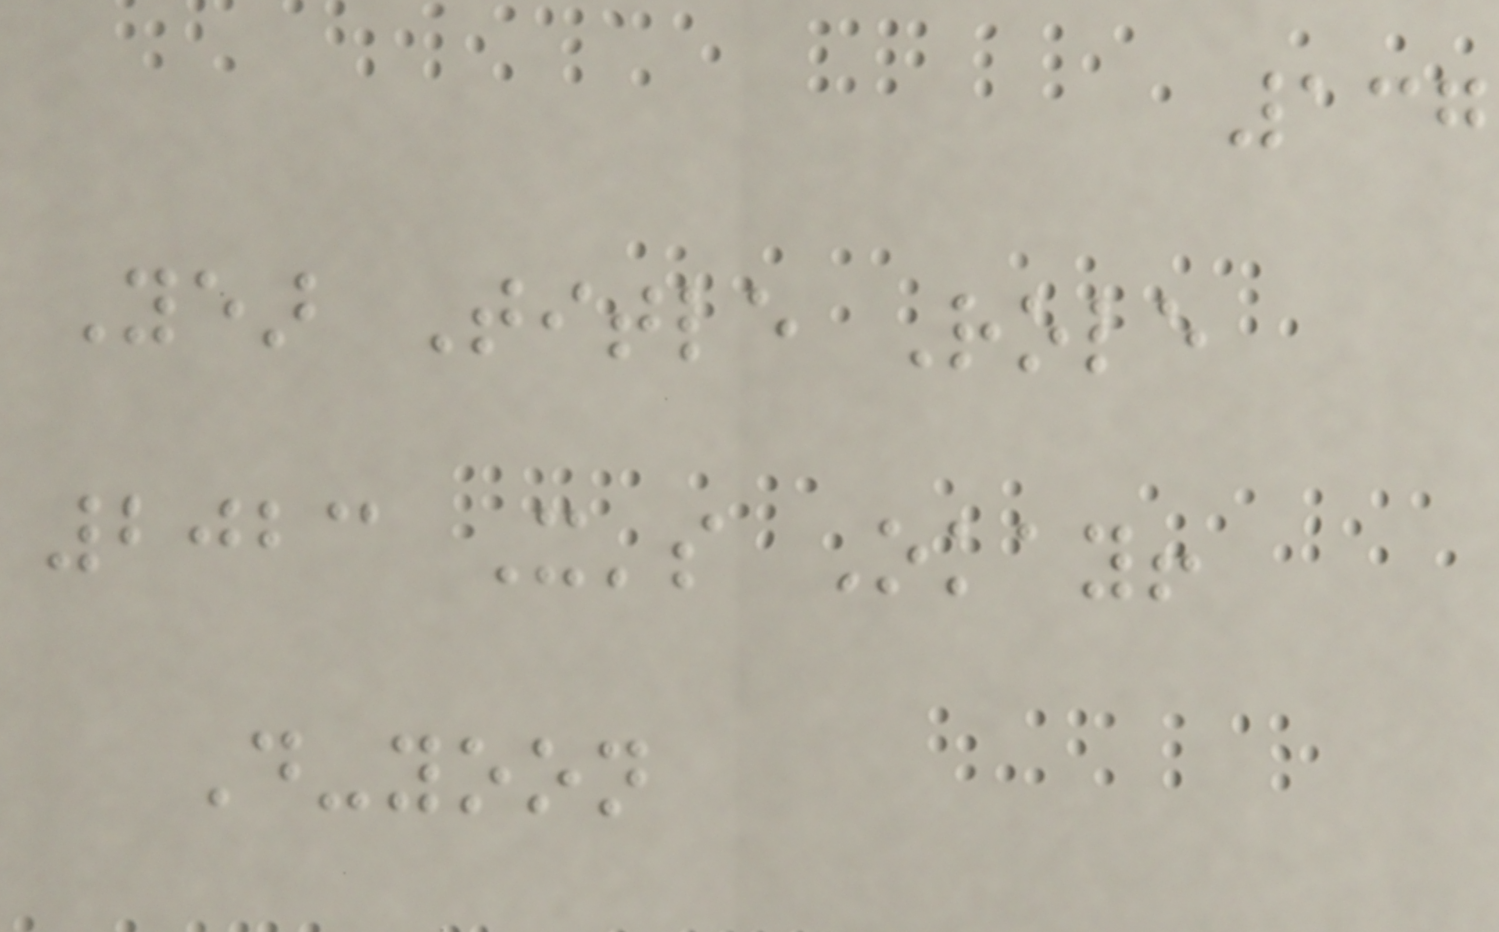137
Year Title Role
2023 It's Okay!
Do-yoon
